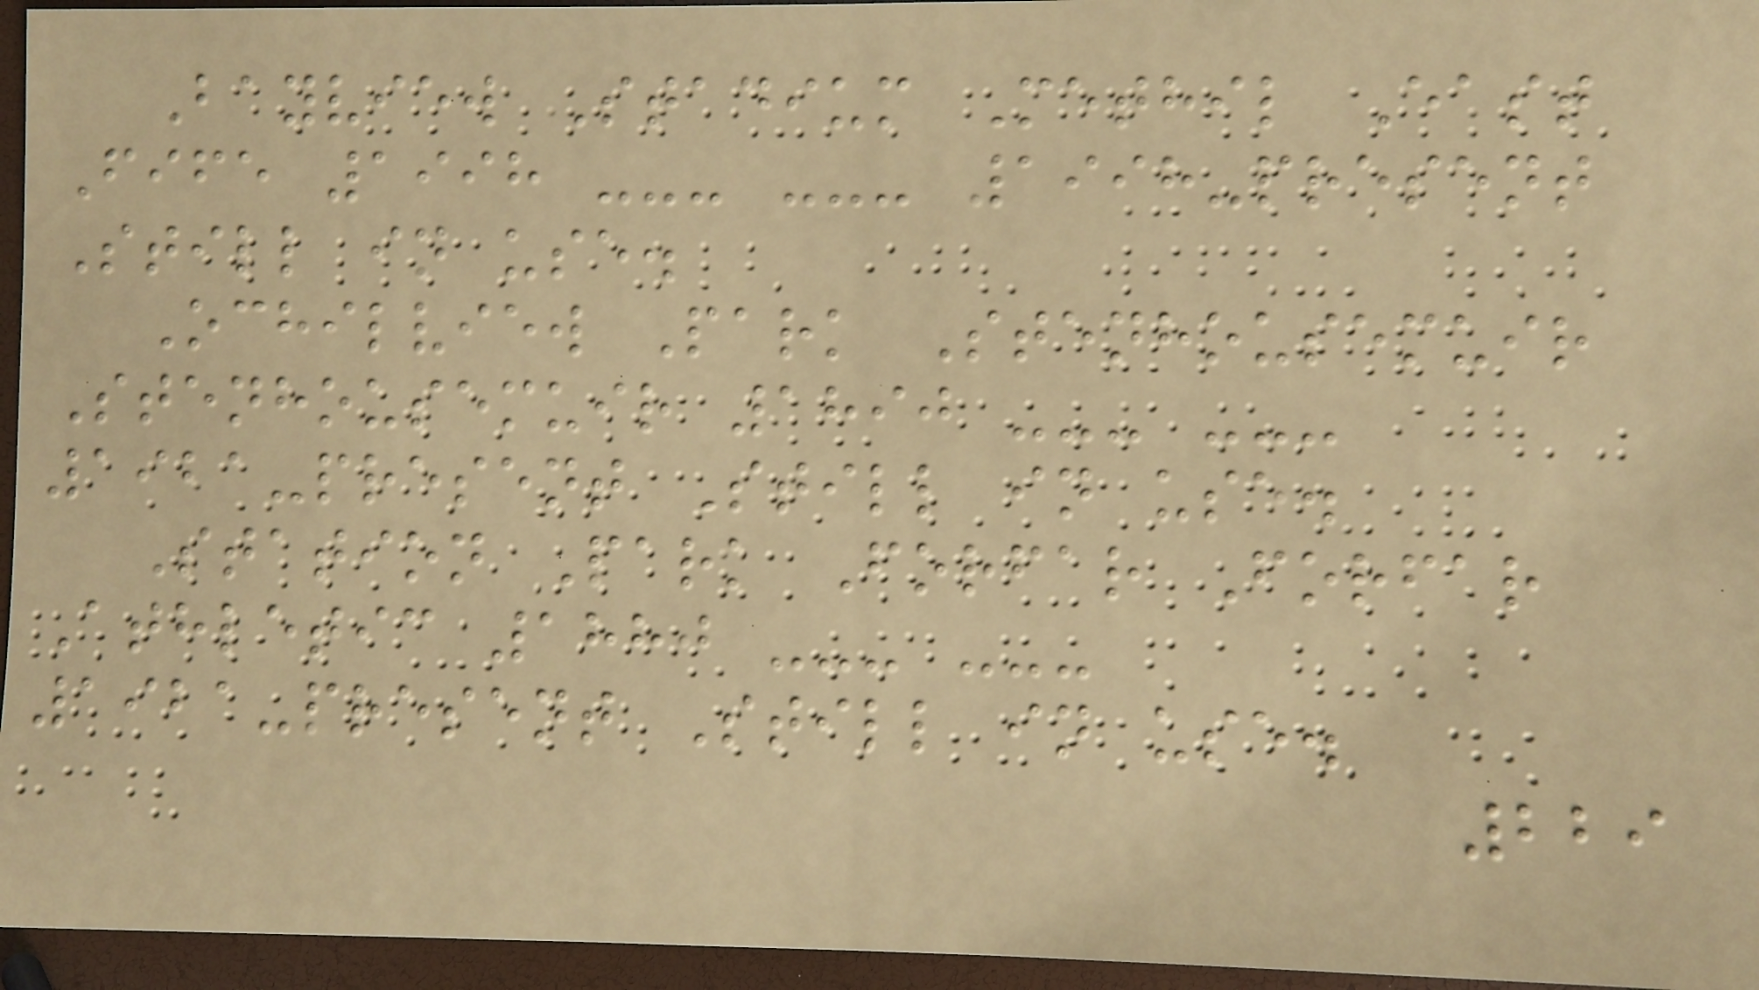Bayview Stadium Methil East
Fife 1998 --- --- 1998-present
Still in use.
Ochilview Park Stenhousemuir
Stenhousemuir 1890 --- ---
1921-present Still in use.
Station Park Forfar Forfar
Athletic 1880 --- ---
1921-present Still in use.
229
